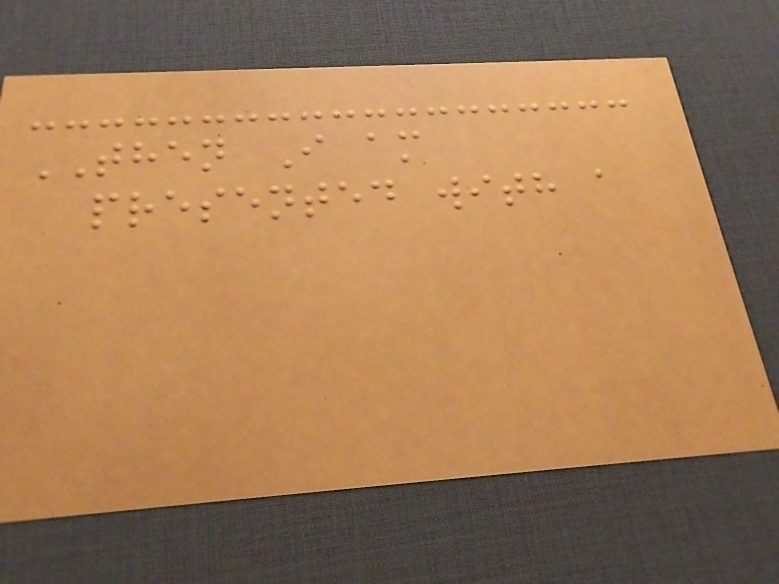THEN I am
presented with a
